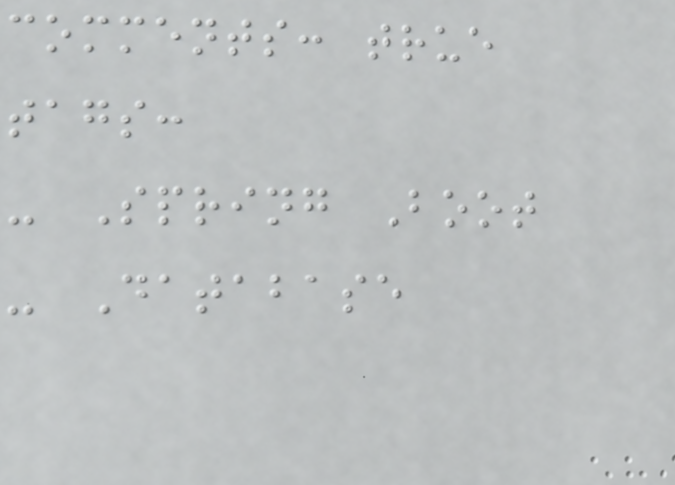comments: true
tags:
- Spring Boot
- Database
